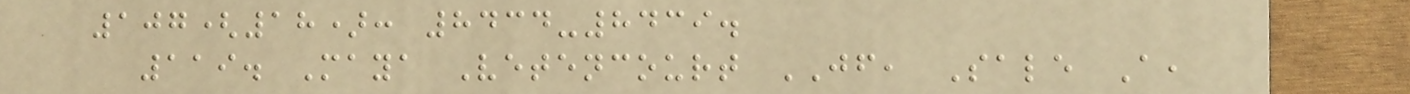107(18): 8434-8439.
119. Maya Vetencourt JF, Sale A,
